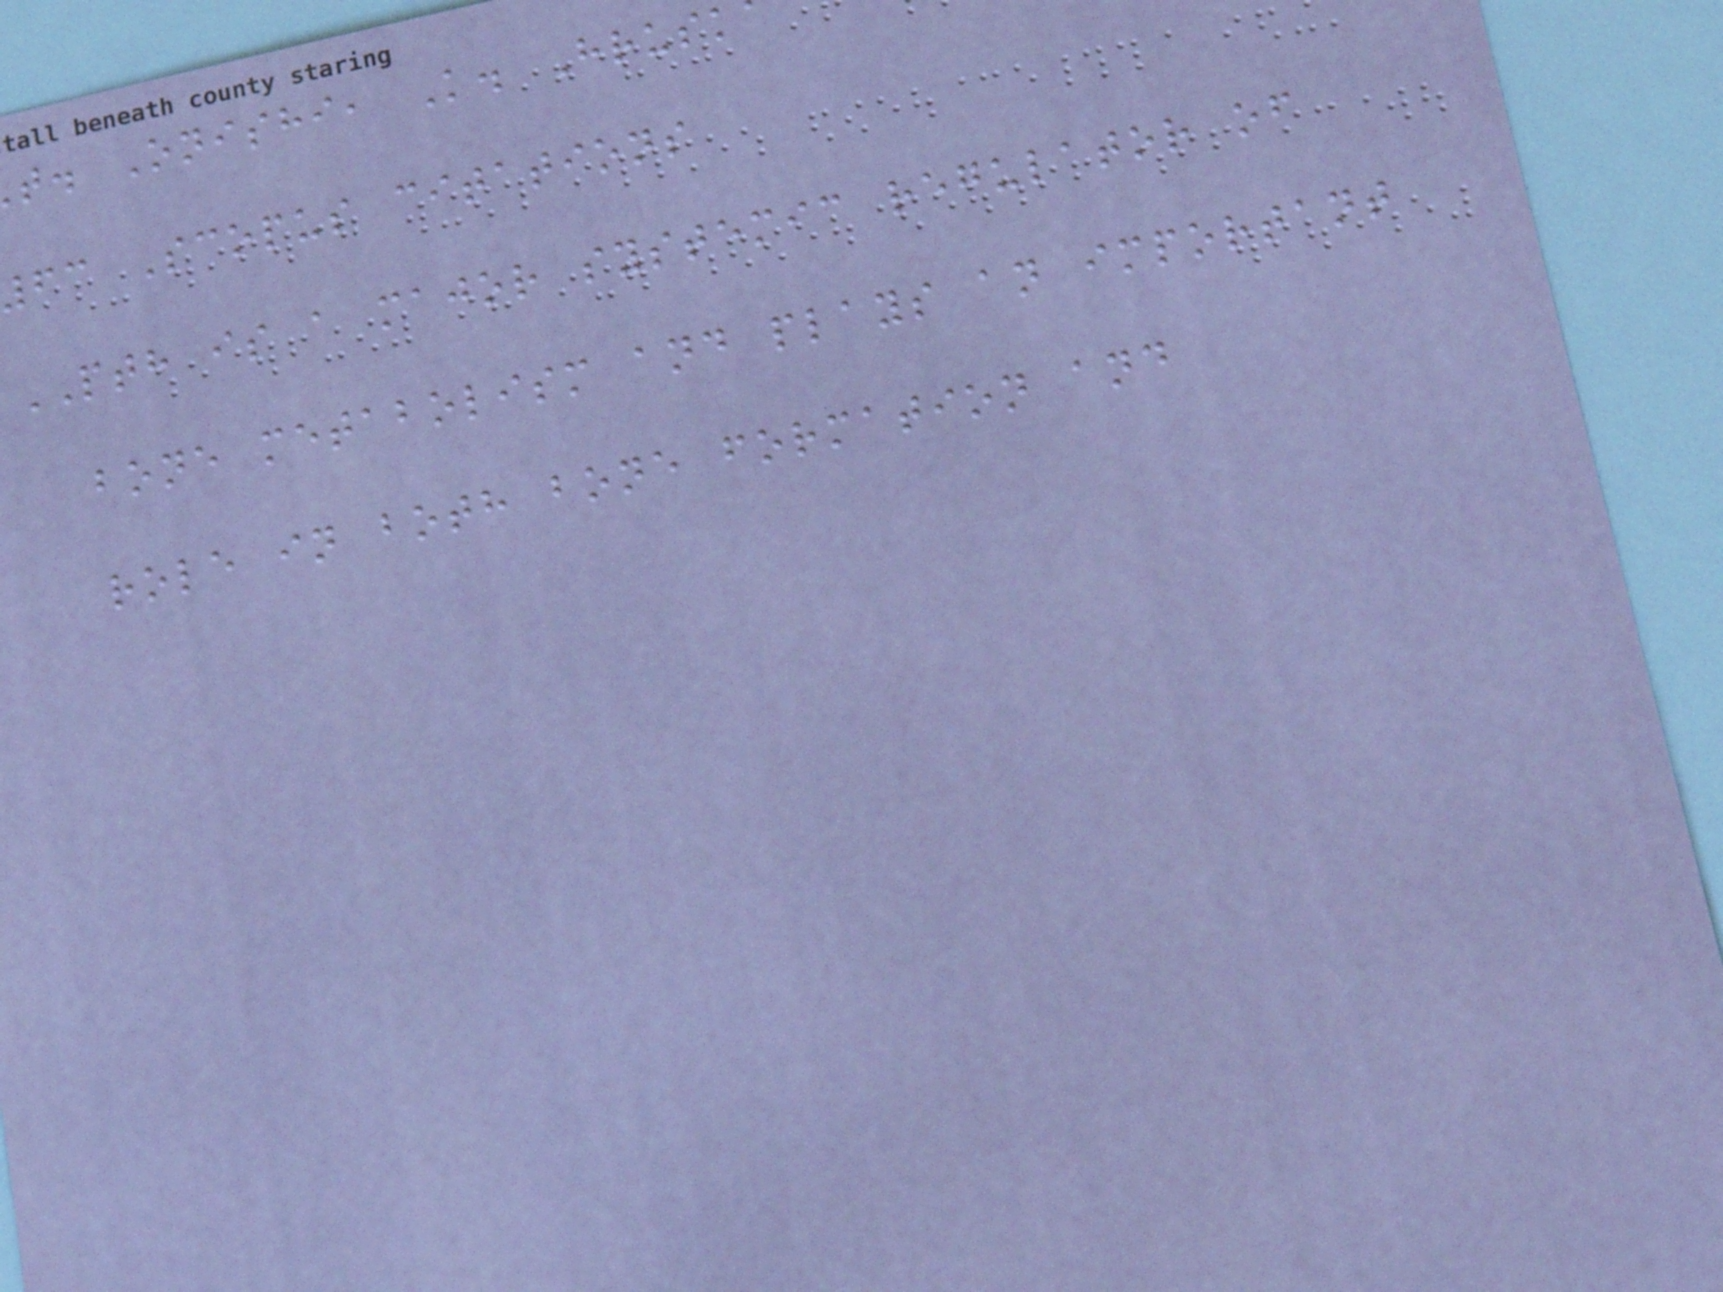t. Onishi, K. Hrusk
fc Scopus citations
PTH is a major systemic regulator of
bone metabolism and plays an important
role in both bone formation and
